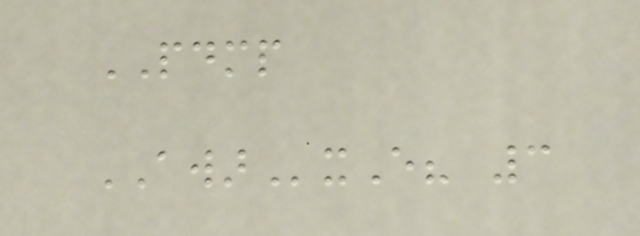PDMP
AWARxE? 3
